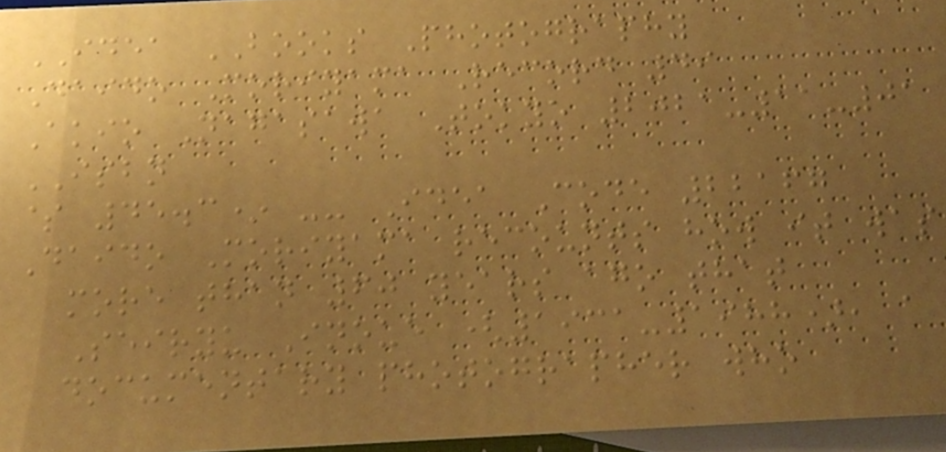IDEA BOOKS Photography
Daido Moriyama Record 49
Akio Nagasawa Tokyo 2021-11-01
ISBN
$ 45.3* -- Idea Code 22167
Daido Moriyama recounts how it was
more than 60 years ago that
Seiryu Inoue (1931-1988), a
documentary photographer who
